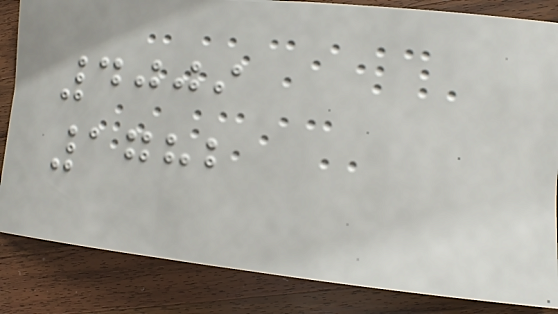4009
1782
